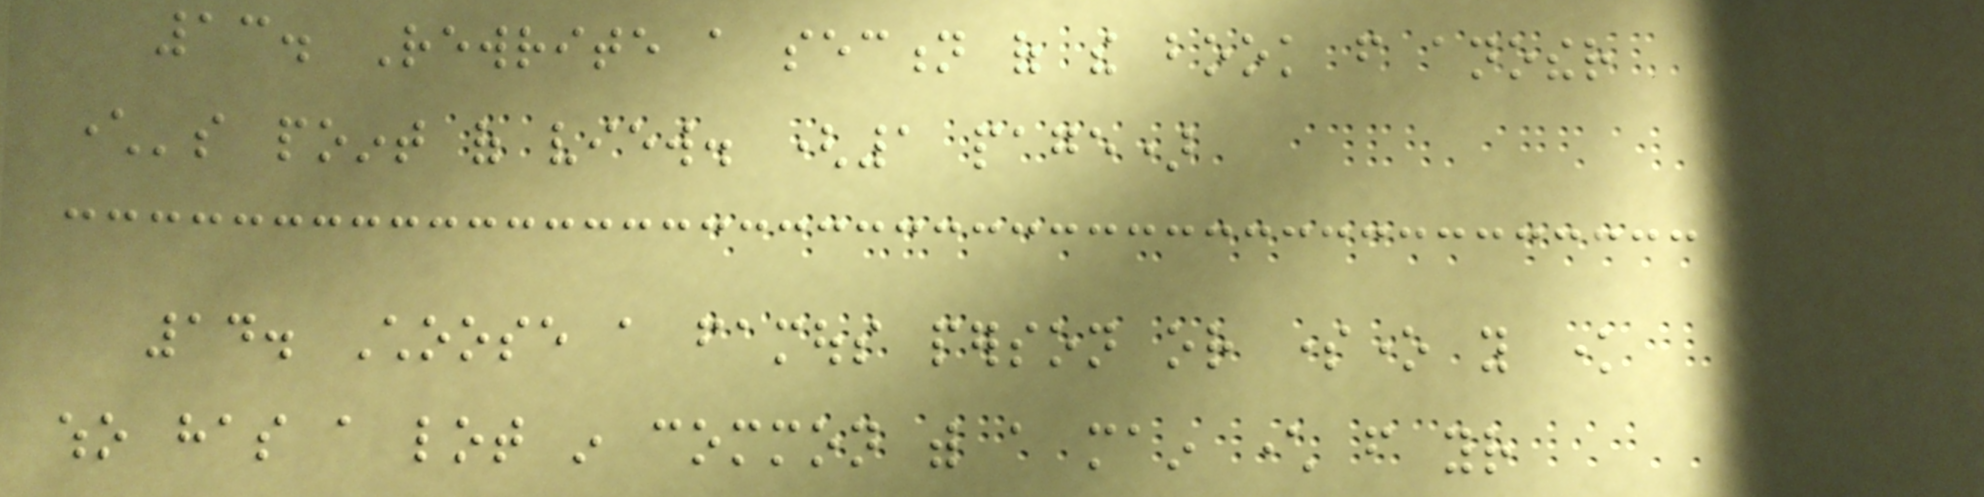13. Rewrite a section of the book from another
character's point of view. (1 page)
14. Choose a famous person or someone you know
who has a lot in common with a main character from your
